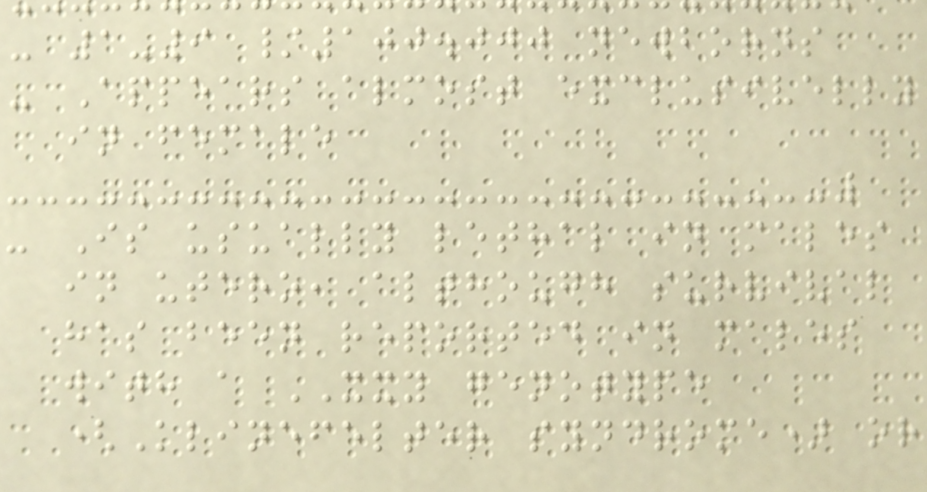- 1-9 /100.000 newborns
- Appears almost exclusivelly
in female
- Is usually lethal in males
in utero, although survival
has been reported in males
with a XXY genotype
(Klinefelter syndrome) or
